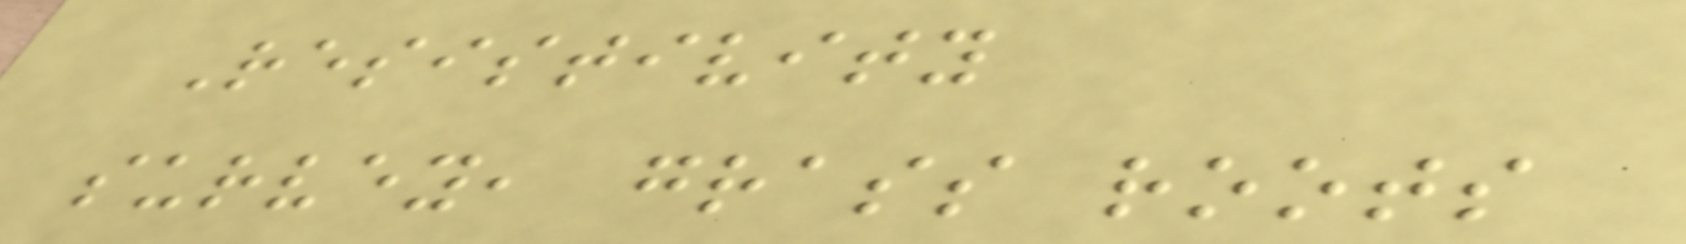Resistivity
survey, grass roots
